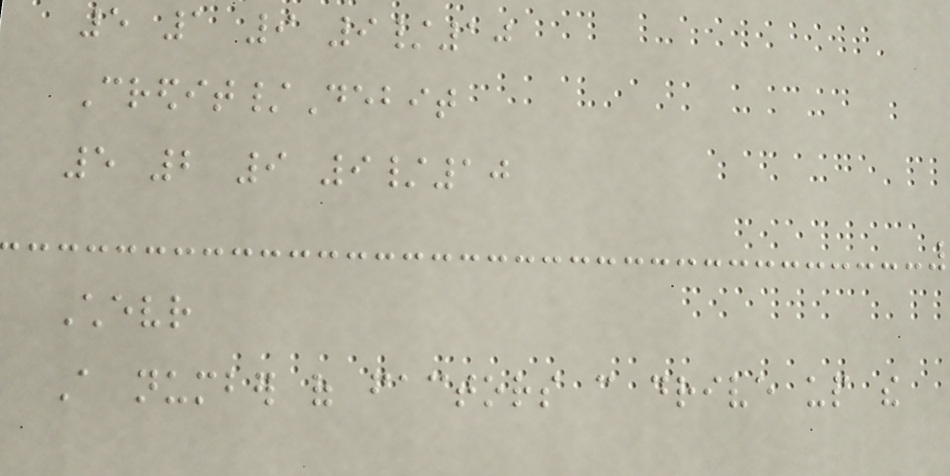5 1 9 9/10
Credit/Debit
5 2 9 9/10
Chevr
A number of factors can drive up the
